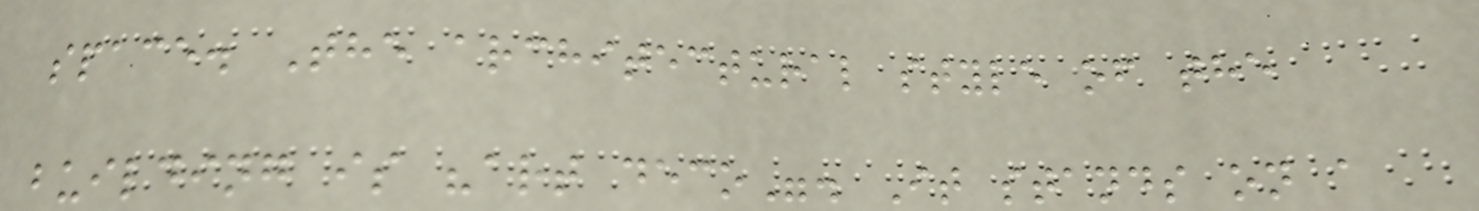space. The architectural style of the
building is "art deco". It stands on a
